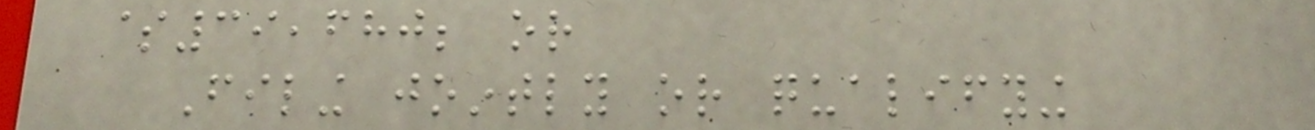$39,680; or
Filing jointly or qualifying
